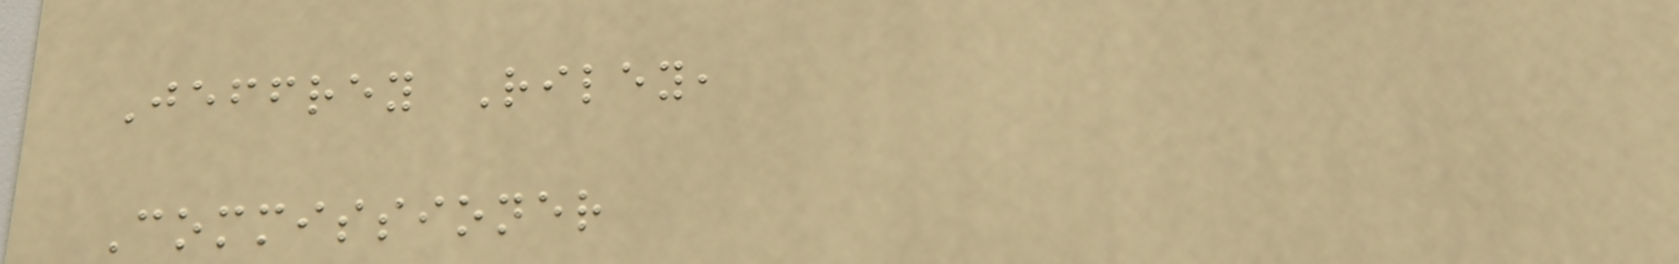Jeffrey Riley,
Commissioner
